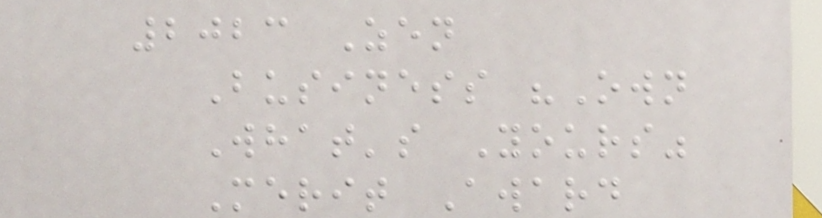2023 Zen
Business "Own
What's Yours"
Merit Award
